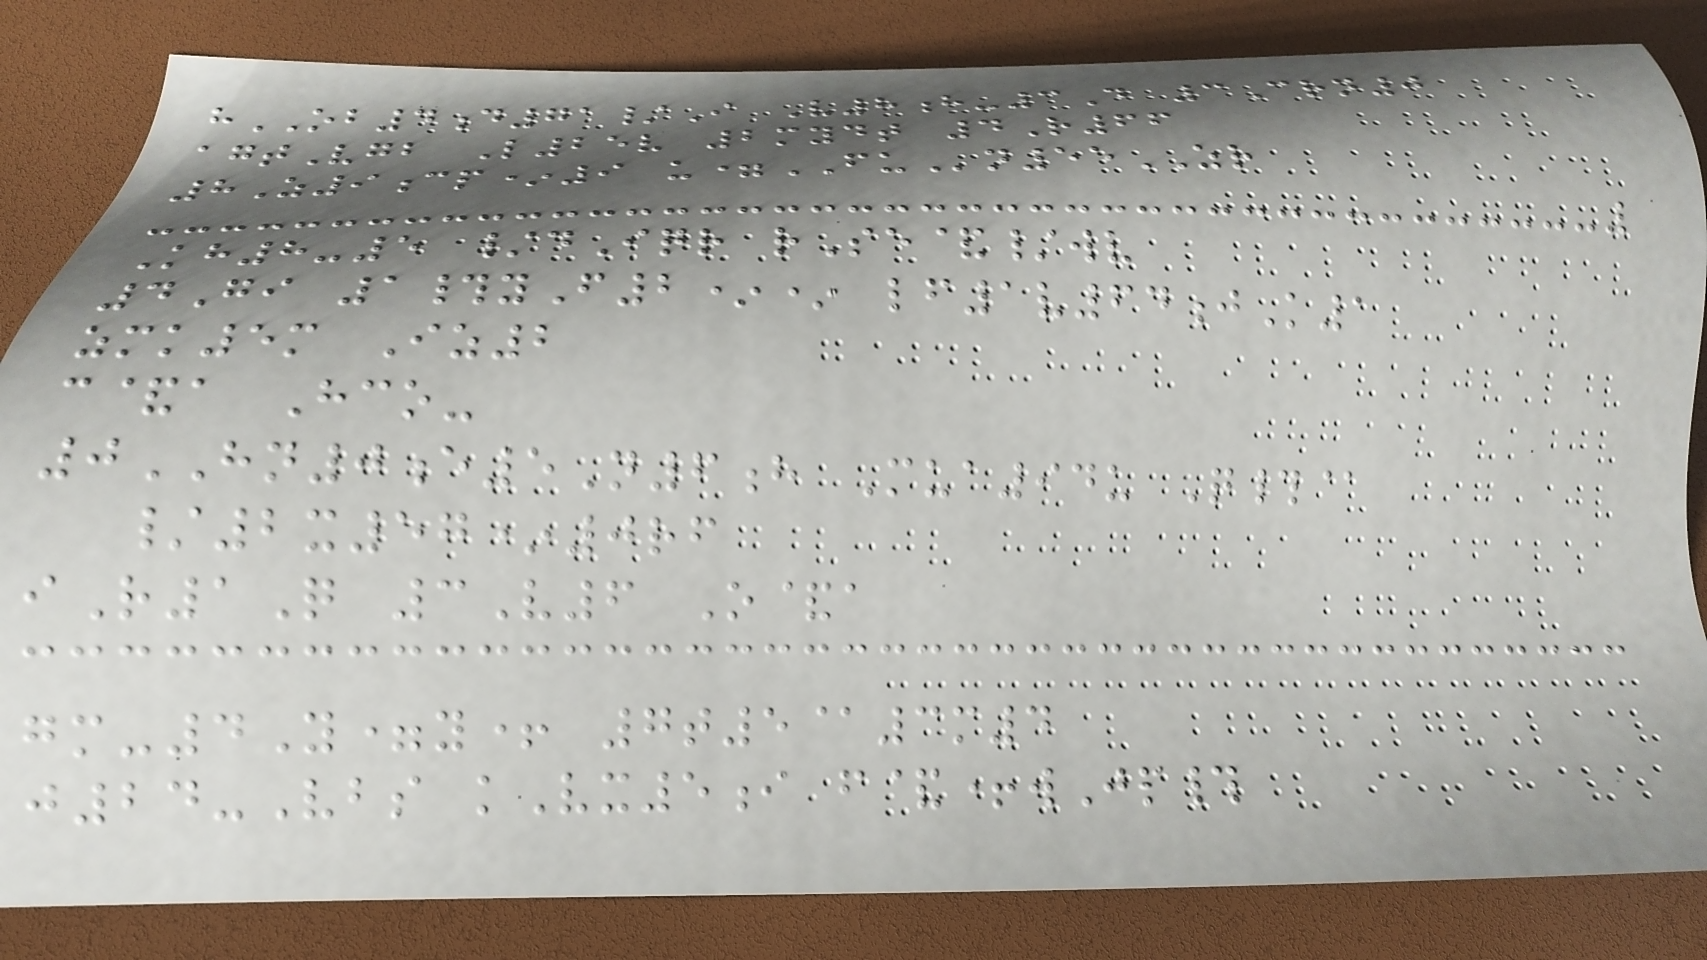hOB4d71/I V8h-3D 3Crn0
agtVgb L25v 2mydt 4R66
8Z9cp*9 u=FUn55ZR
Kh8-5 /dIqr rSe&/wv
4Gi 1#yF2** lf1v64jK1
zmk5m Iz2
c&a Hco-
0HN0e5N6h Mua94u Q#@
/2x57*0rf
iR1Q 3V6 O&a
gm-4Y=y+ 7t5@3m4
j24-Vbs kVx5i f&+wJp#
